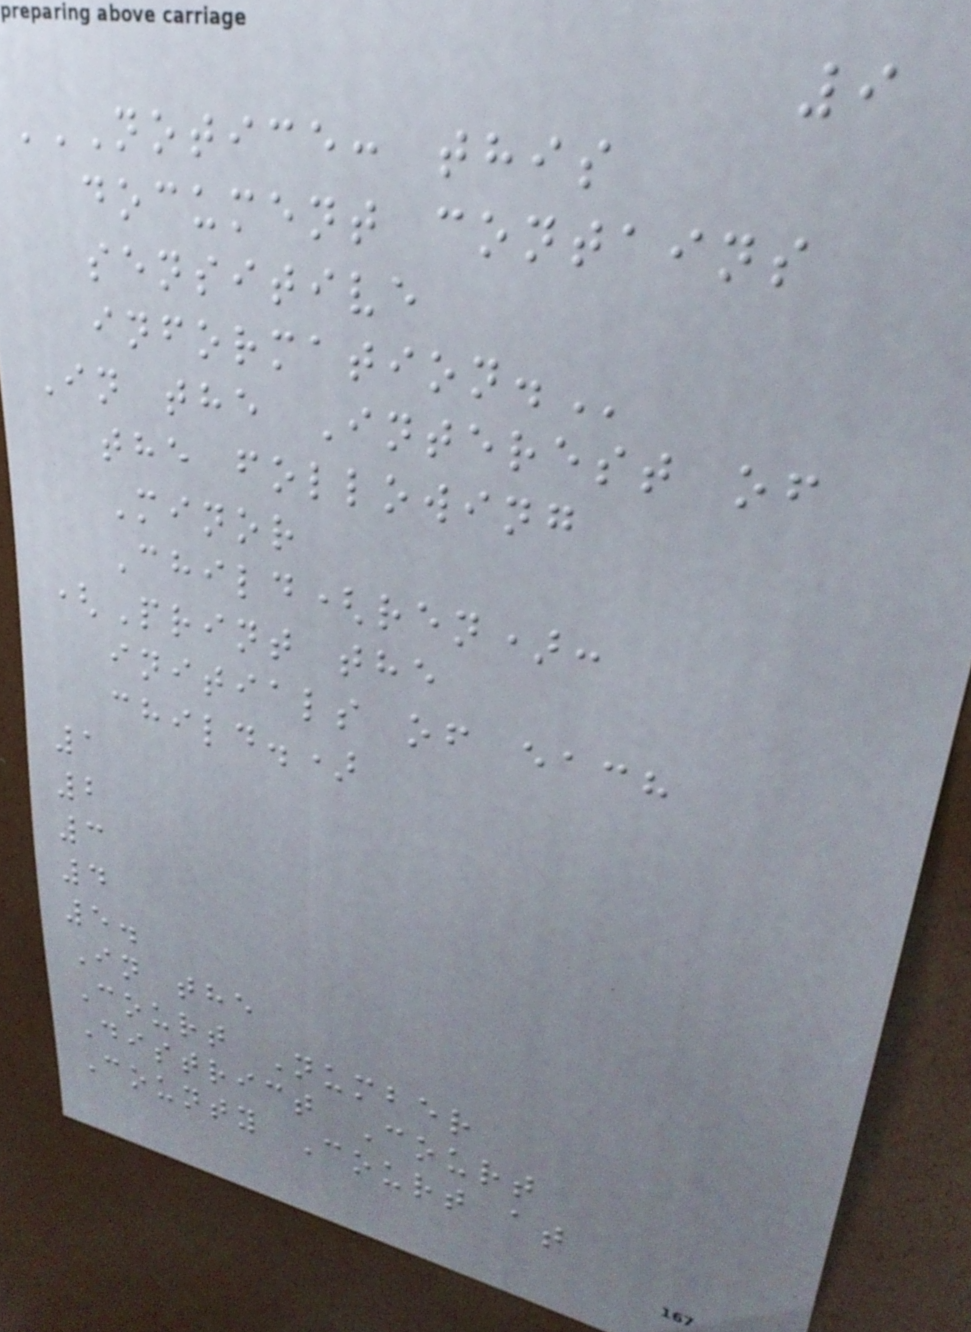9
NOTICE: THIS
DOCUMENT CONTAINS
SENSITIVE
INFORMATION.
In the Interest of
the following
Minor
Child(ren):
(Print the
initials of each
child.)
1
2
3
4
5.
In the
Court Number
District Court
County Court at
